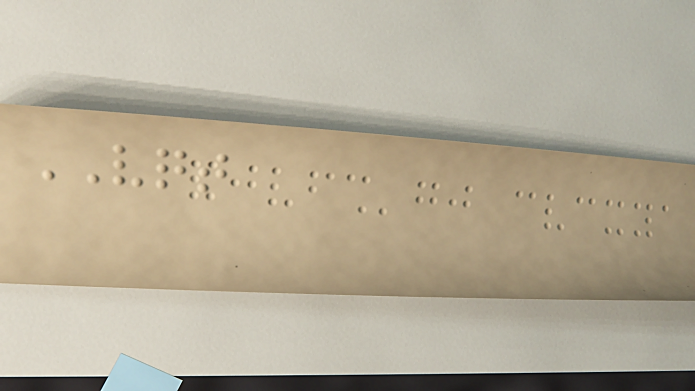VQT
